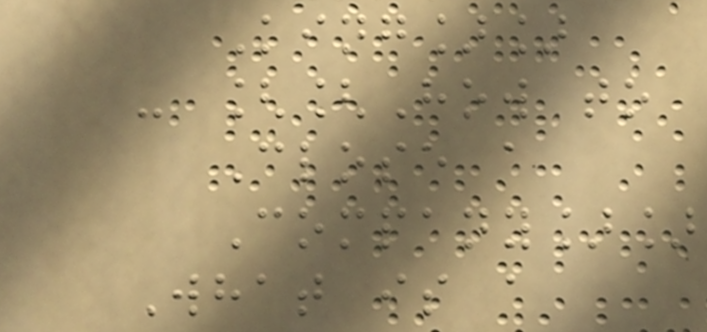King]]
- [[How to
Close a
Company]]
What is a
